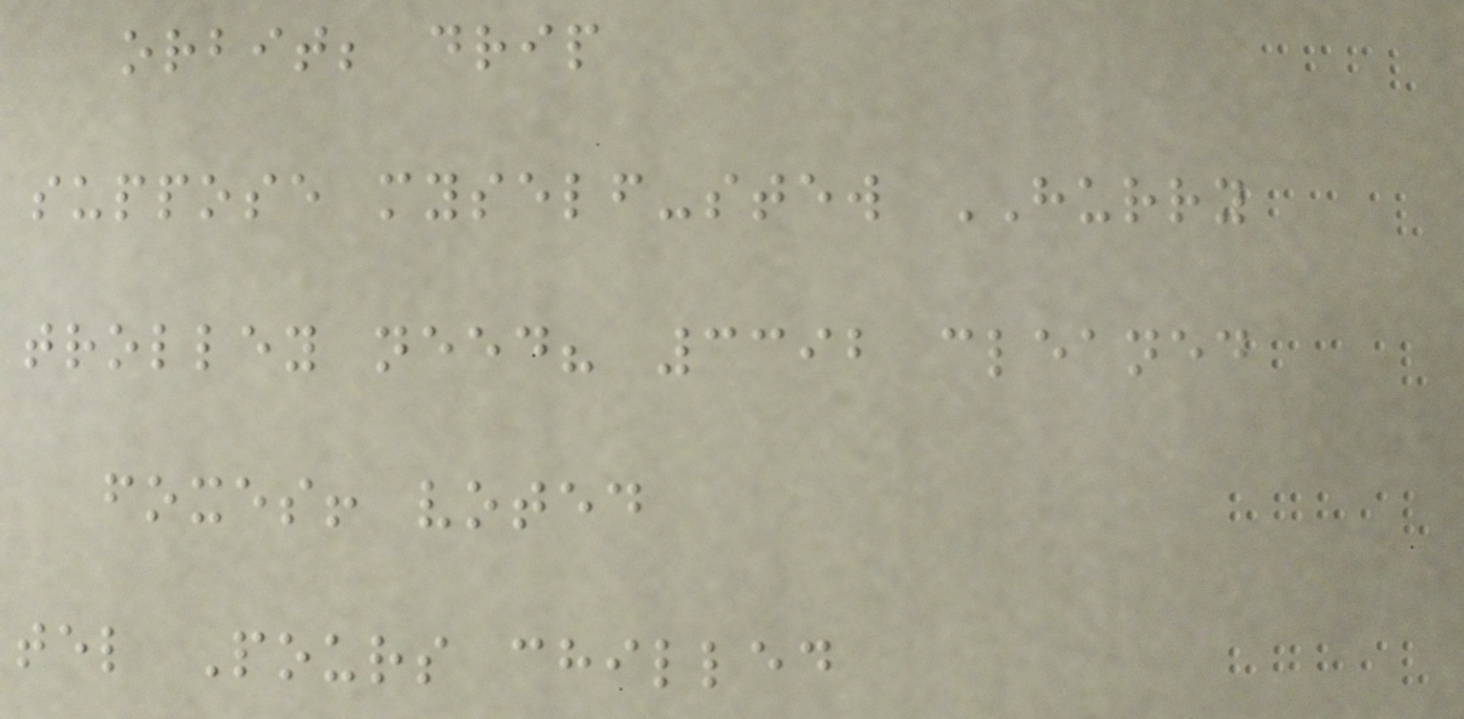orbit; drip
suppose myself-stew HURRY
trolley need? 3392 cleaned
foxes! voted
tel Pours chilled
